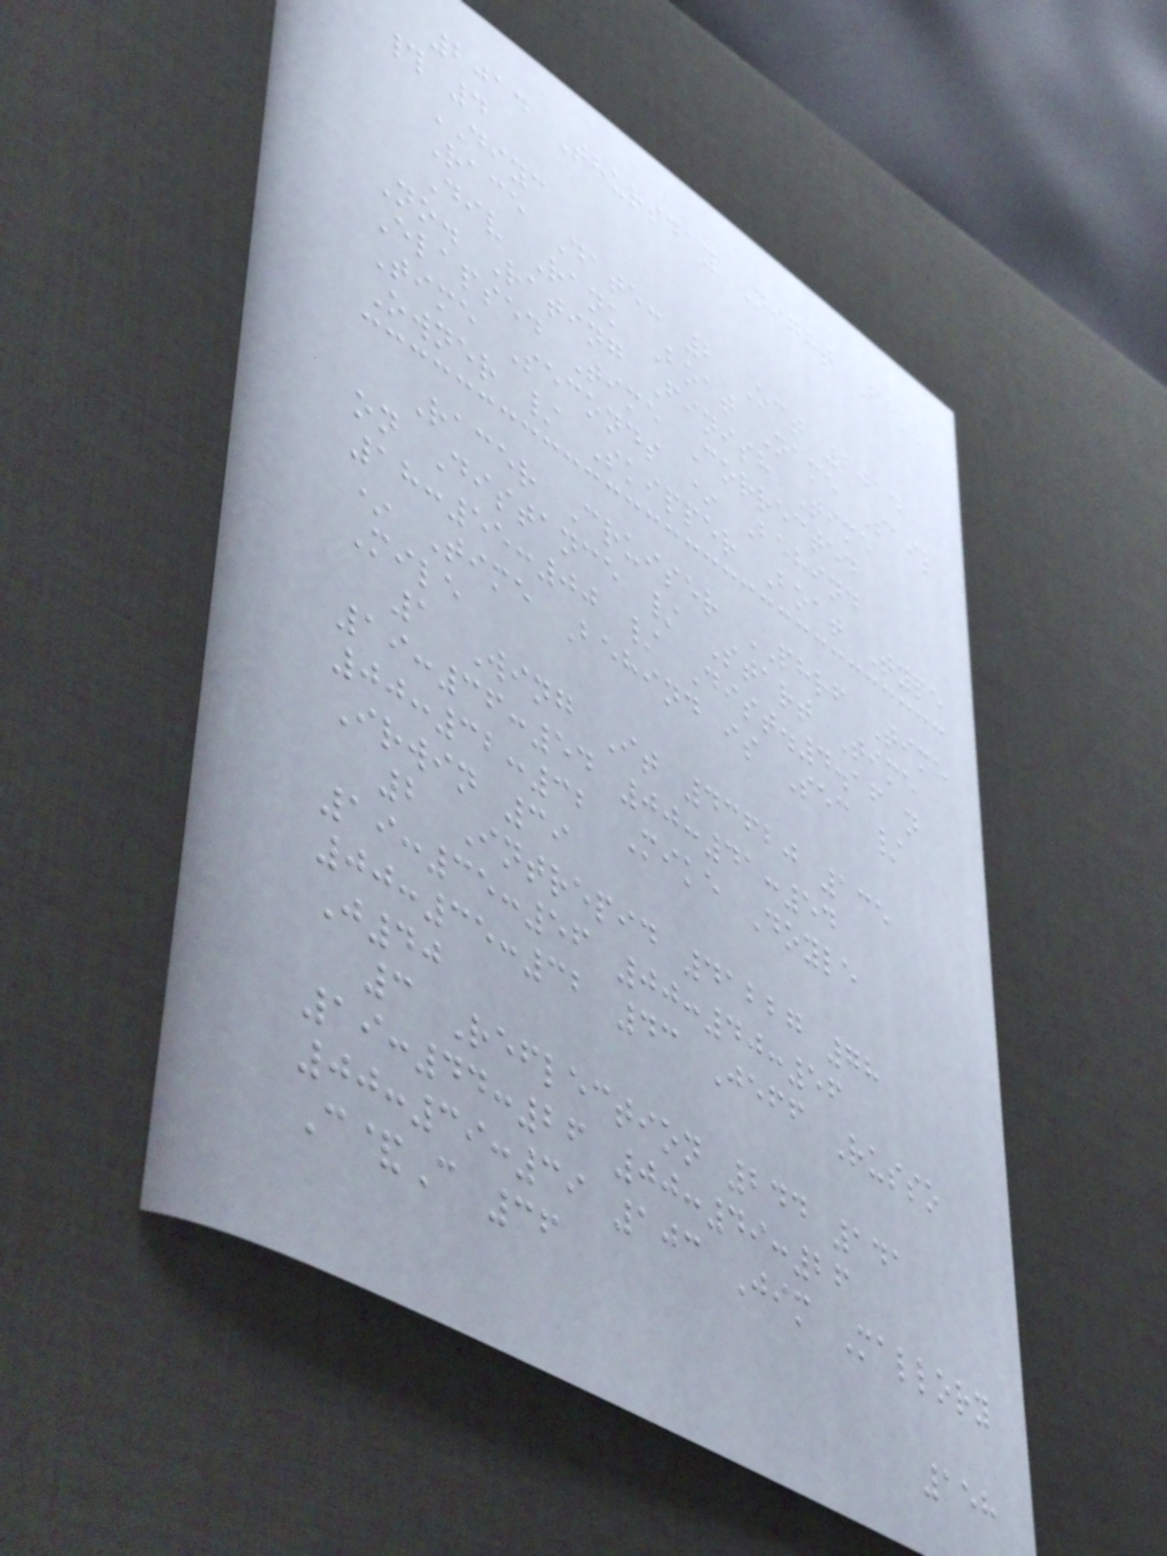2014 Thursday Night Fall
# 4
DIYC
Race Date: 2 Oct 2014
Div Rank Boat Name Sail
No. Rating Finish Time
Elapsed Time Corrected
Time Seconds * Behind
Owner / Skipper Boat Type
Racer Cruiser PHRF Time
on Distance / Start Time
18:55:00 / Dist.4.16 n
* Time Behind is Sec /
Mile
1 Wing It 43620 135
19:36:54 00:41:54
00:32:32 Mike Doyle
Irwin 39
2 Intrepid 41227 78
19:35:56 00:40:56
00:35:32 43 Jeff Russo
J40
3 Reflection 244 141
19:44:26 00:49:26
00:39:39 103 Jim Mallory
C&C 36
158
